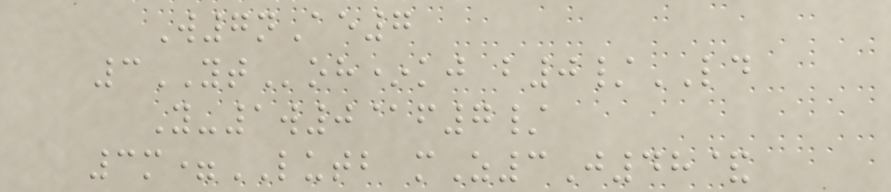W7nAe7
3YToh*kj b0/LD
Y-1w0@f7/
3m=LUTB mZ3J48&
